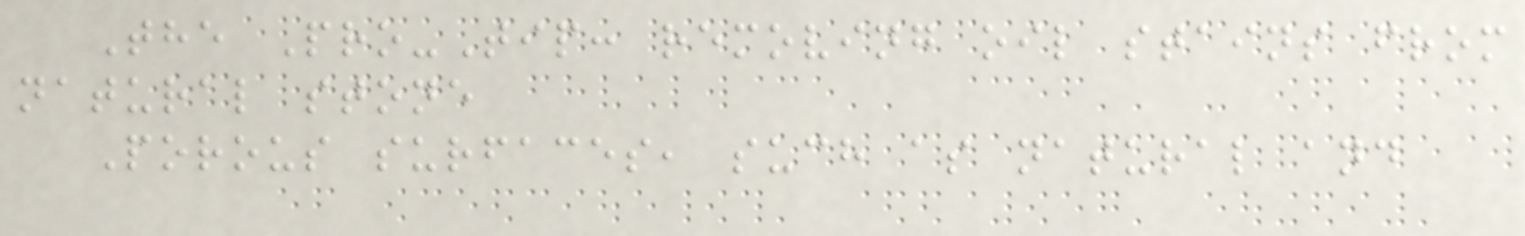The Pro-Tip: removing oil stains from
natural stone
Porous surfaces, such as natural and
